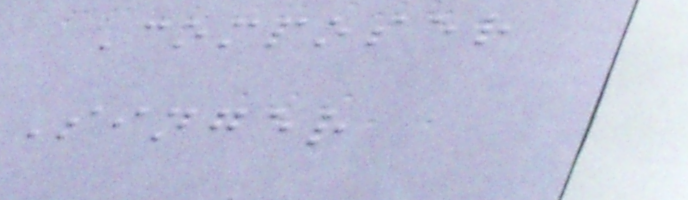Composer
Singer
